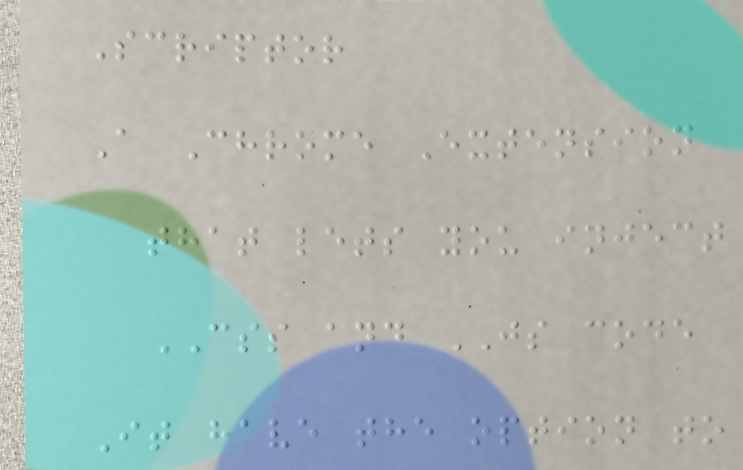Scriptor
A Chrome Extension
that lets you inject
CSS and JS code
It have the option to
